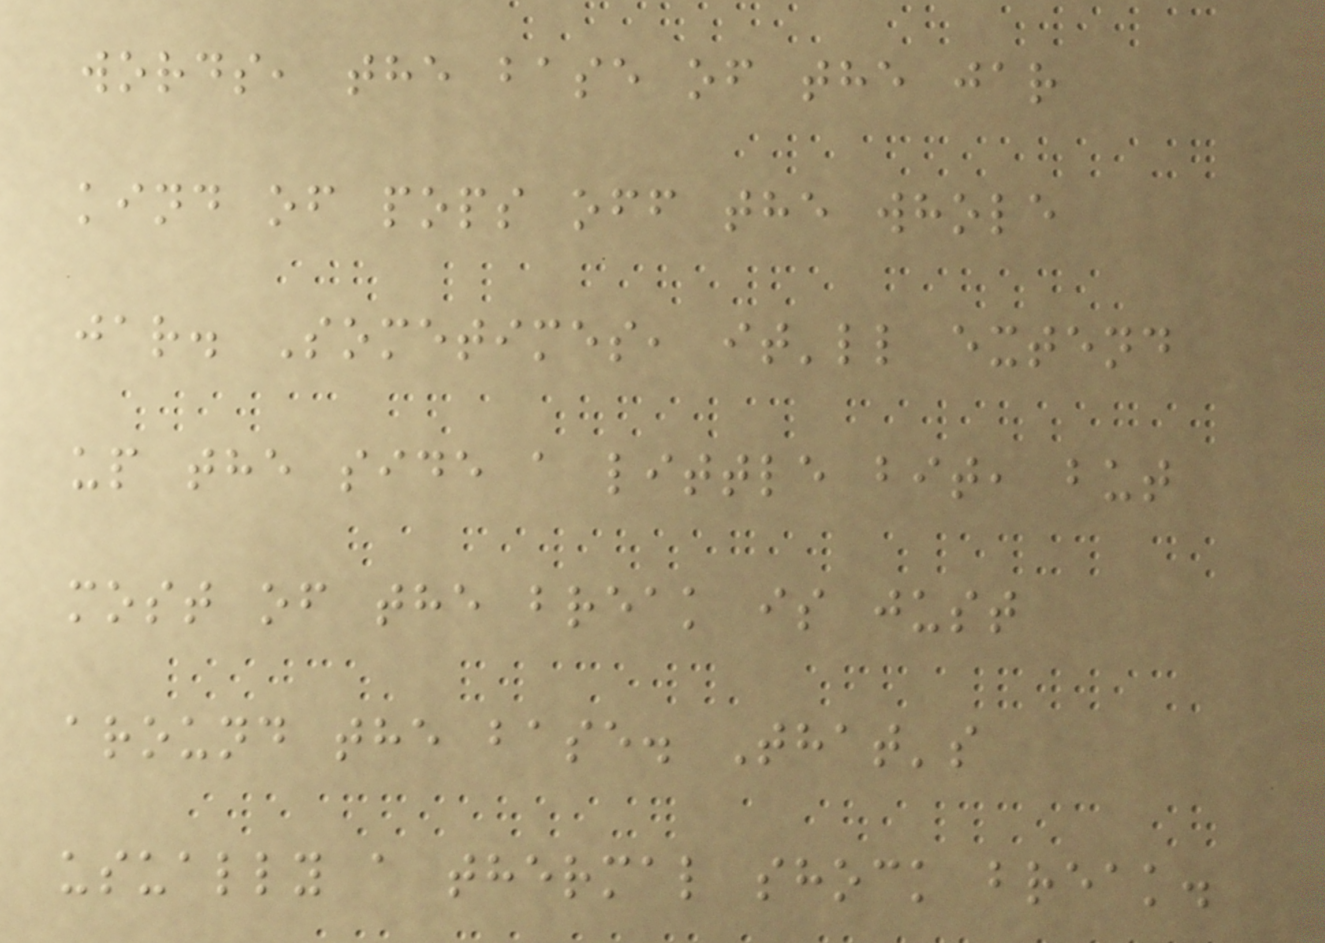words, the base of the jar
kind of pops off the whole
jar. Sometimes, it'll extend
up the side a little bit, but
most of the break is just
around the base. That's
usually a thermal shock break.
